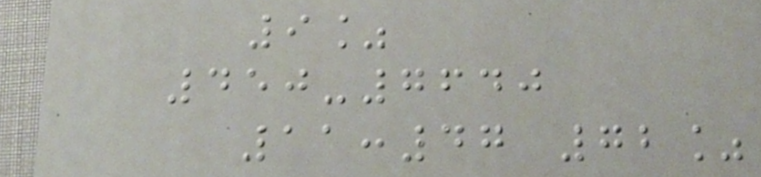9%
450-7640
11:47 72%
